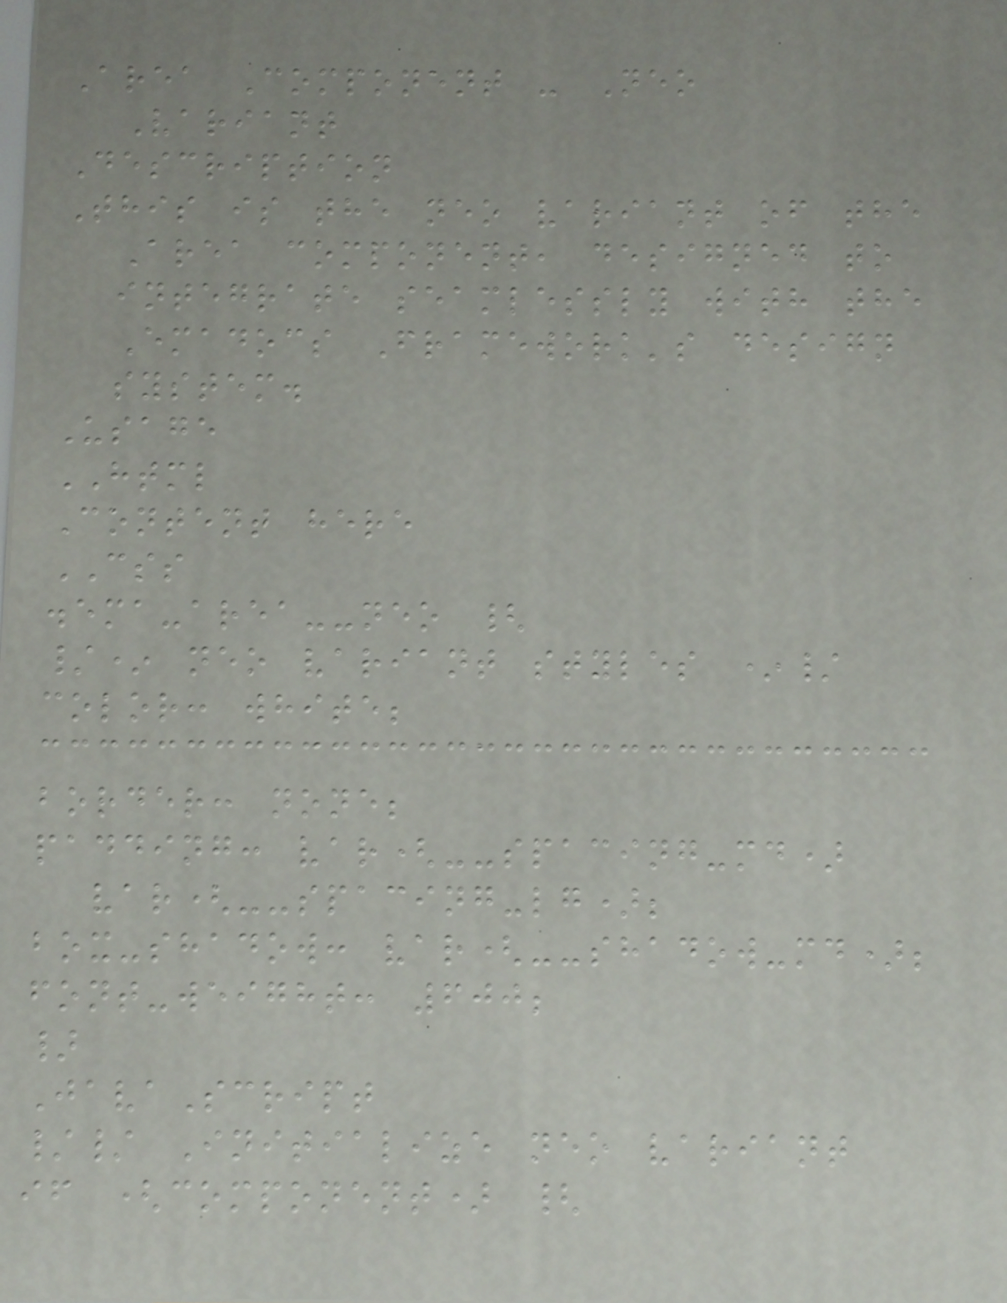Area Component - Neo
Variant
Description
This is the neo variant of the
Area component, designed to
integrate seamlessly with the
Emadocs Framework's design
system.
Usage
HTML
Content here
CSS
.ema-area--neo {
/* neo variant styles */
color: white;
border: none;
padding: var(--spacing-md)
var(--spacing-lg);
box-shadow: var(--shadow-md);
font-weight: 600;
}
JavaScript
// Initialize neo variant
if (component) {
